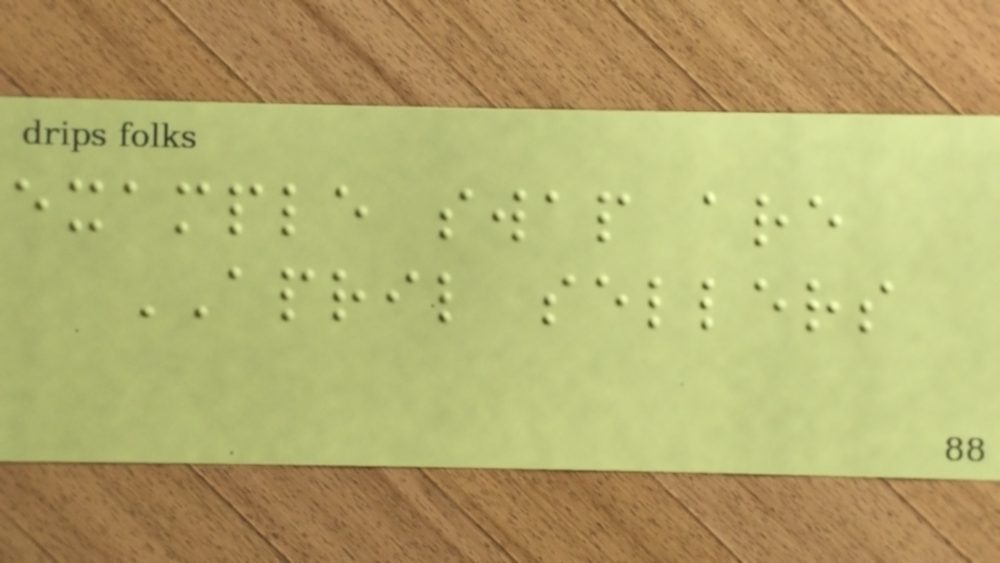example swap are
APRIL sellers
